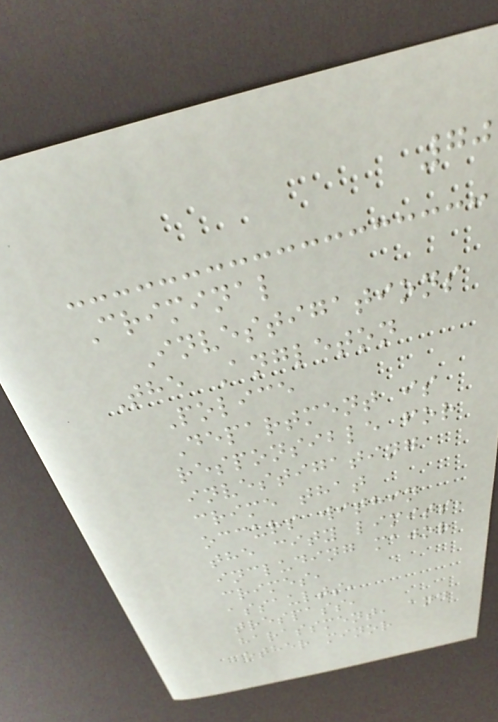70
Criminal
Investigations
The Angleton
Police
Department is
responsible for
investigating
crime that
occurs within
the city limits,
including major
crimes,
assaults,
trespass,
harassment, and
other minor
